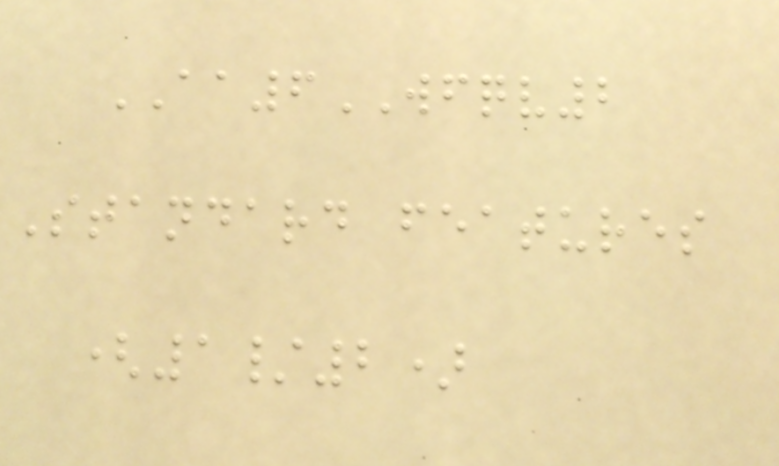AA6WFQV2
Standard features
(1/2)
